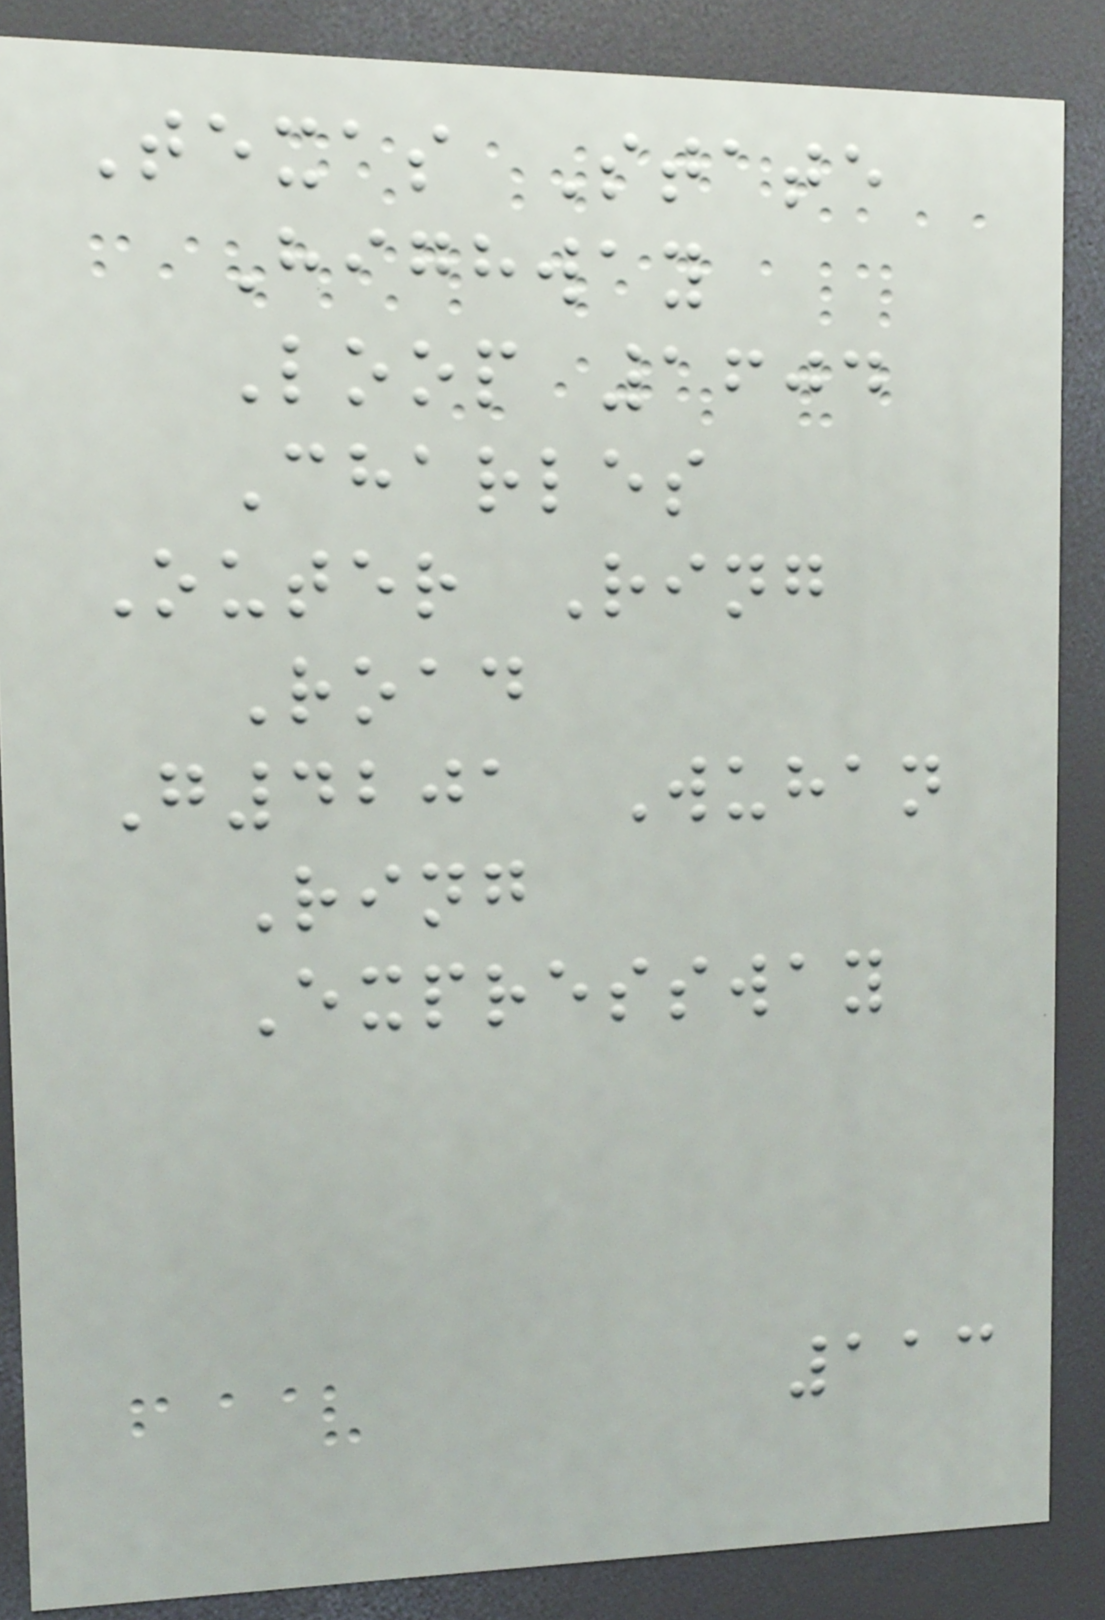Texas State
Highway
Loop 1604
Charles
Outer Ring
Road
G4201 Wuhan
Ring
Expressway
113
